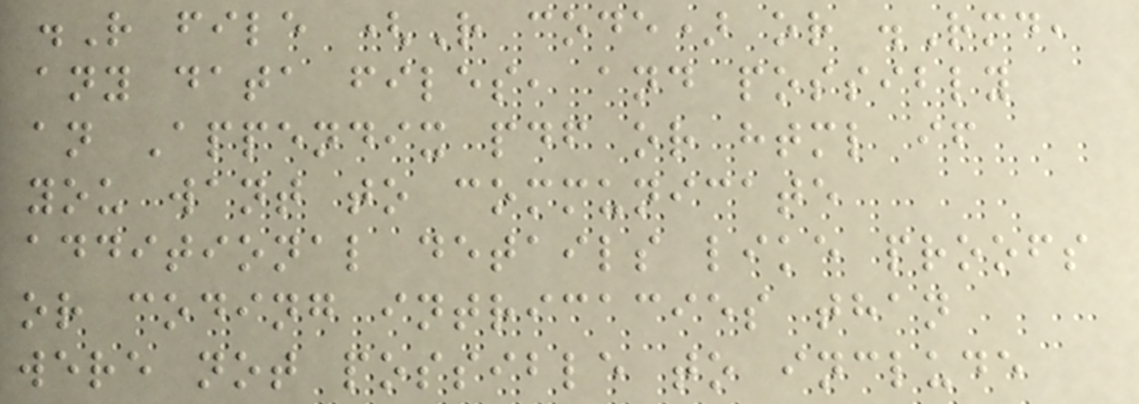.R file (R code) or .Rmd,
any data files, and possibly
an Appendix pdf or html if
you want to communicate
additional details like proofs
or coding intricacies than
were not possible to include
